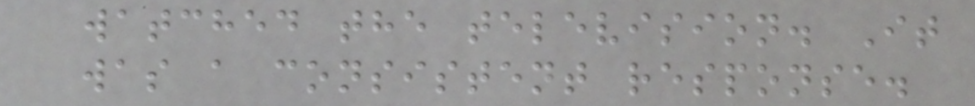watched the television. It
was a consistent response.
